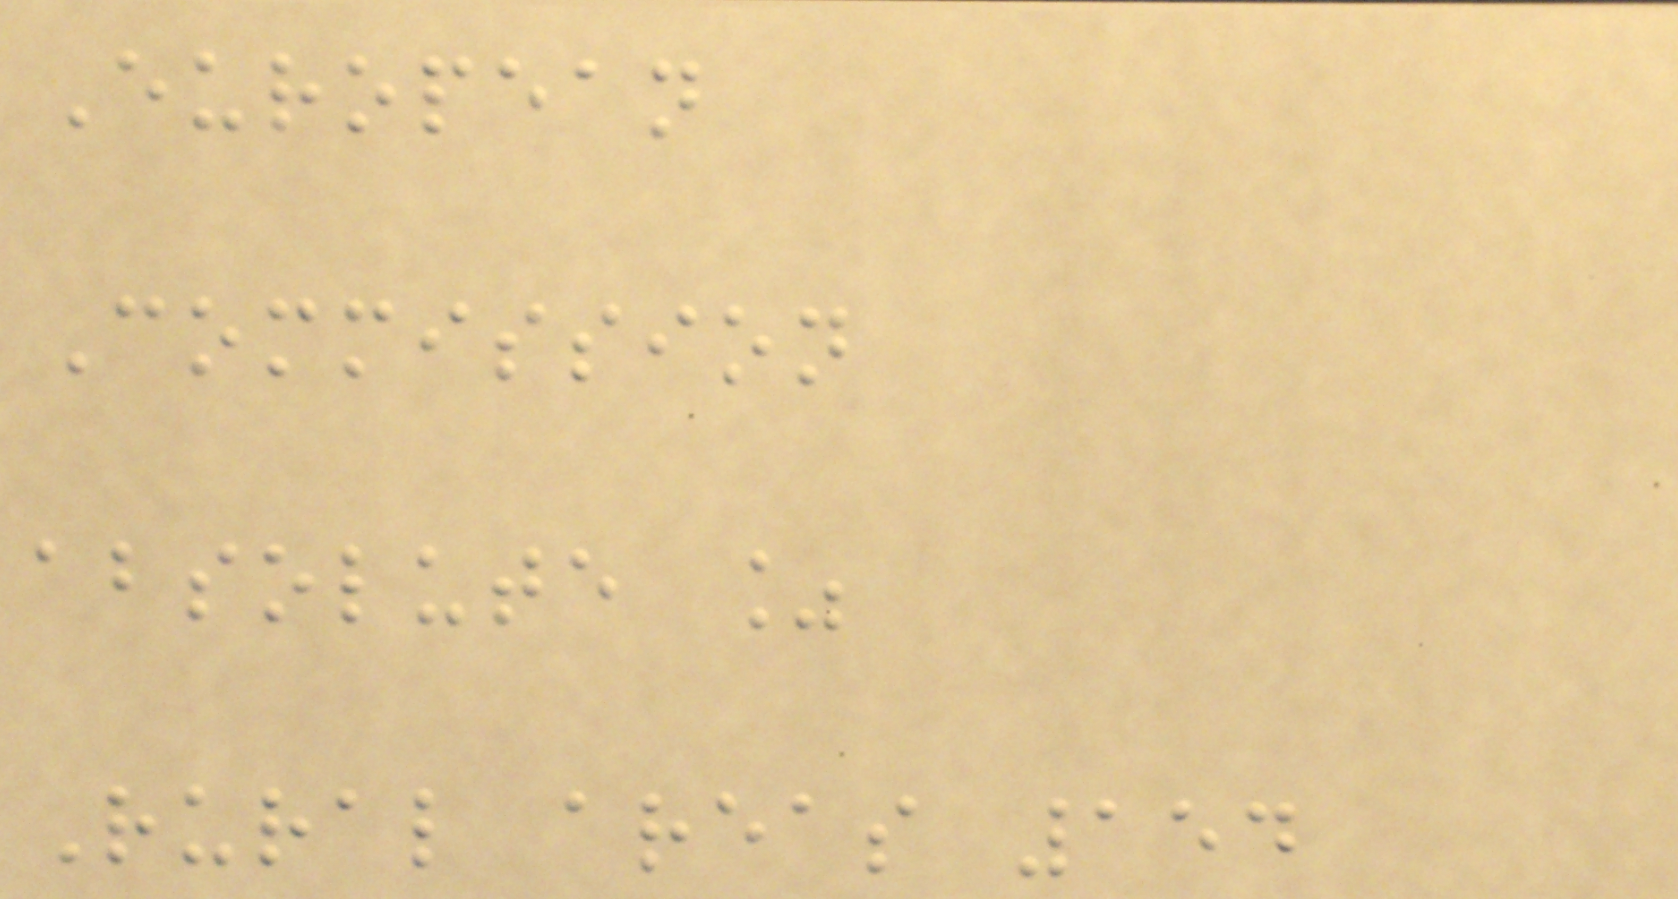European
Commission
absolute %
Rural areas 154
